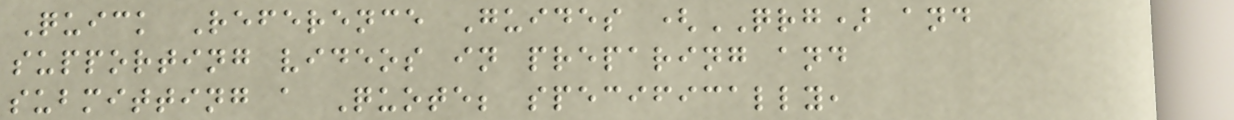Quick Reference Guides (QRG) and
supporting videos in preparing and
submitting a Quote; specifically,
